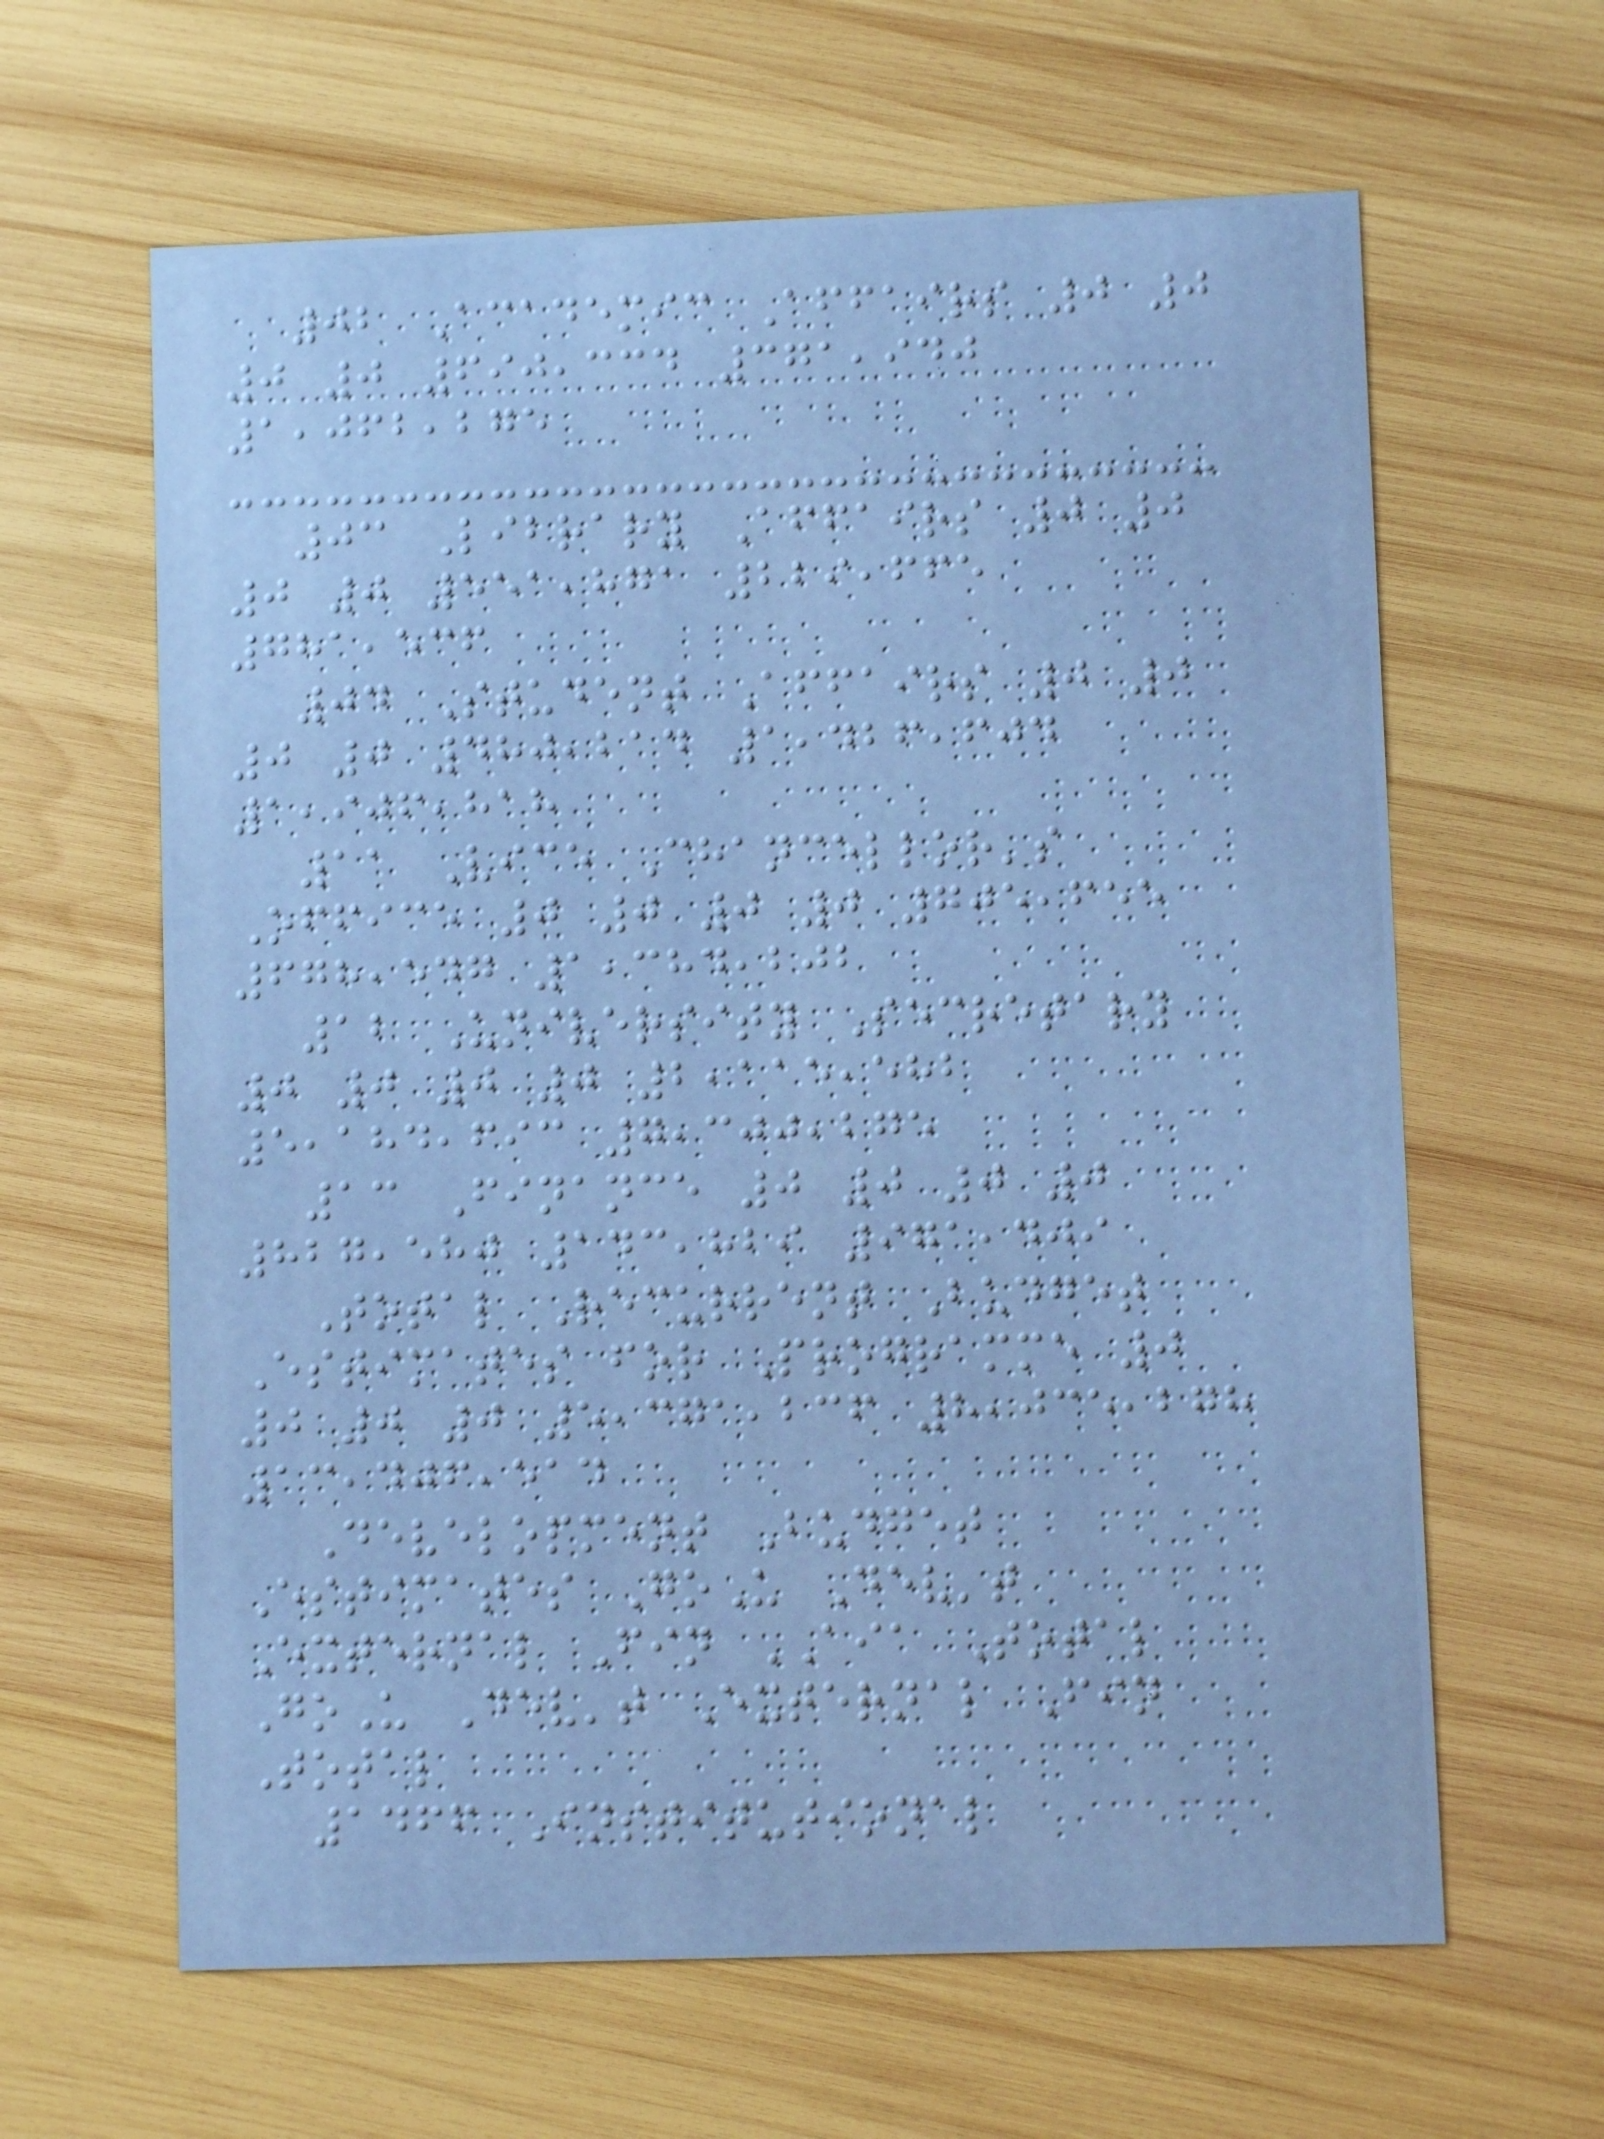02 Academic Affairs 0 0
0 0 690,334 371,940
1,062,275
03 Library Affairs 0 0
0 0 551,871 229,665
781,536
04 Student Affairs 0 0
0 0 480,214 1,426,604
1,906,818
11 Vice Chancellor's
Office 0 0 0 0 705,655
678,547 1,384,202
12 University Secretary
0 0 0 0 2,115,582
5,184,693 7,300,275
13 Finance 0 0 0 0
827,580 143,829 971,409
Total Recurrent Budget
Estimates for Programme 0
0 0 0 5,371,236 8,035,278
13,406,514
Development Budget
Estimates GoU Dev't
External Fin AIA Total
GoU Dev't External Fin
Total
1466 Institutional
